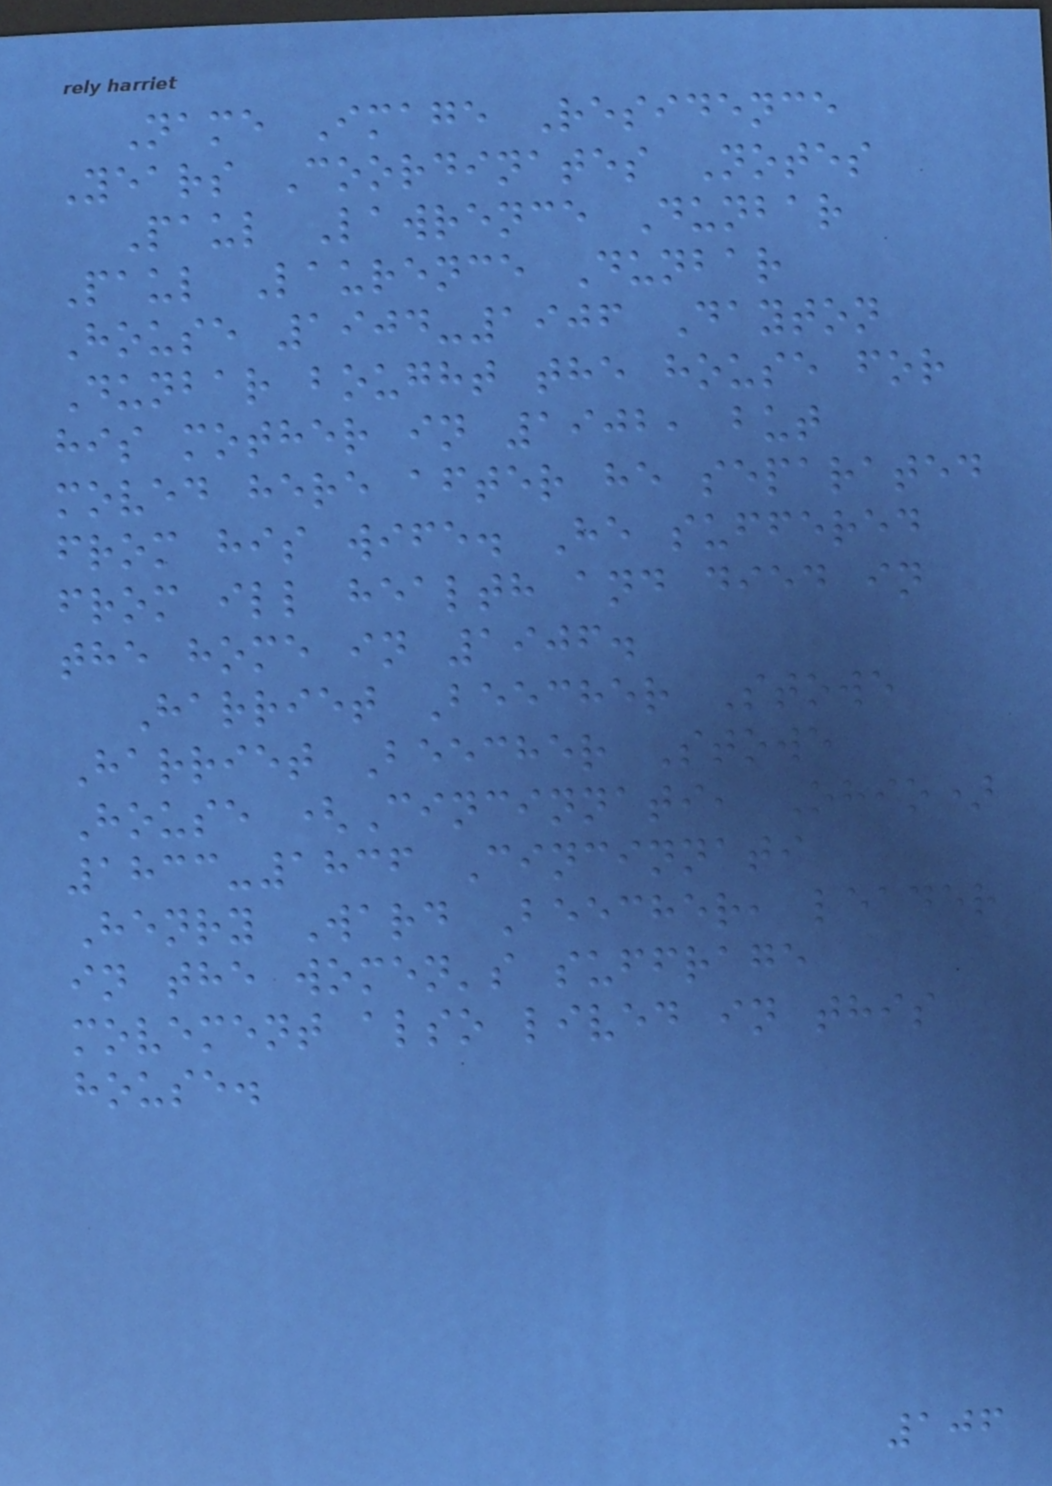Name Image Residence
Years Coordinates Notes
Paul Lawrence Dunbar
Paul Laurence Dunbar
House 1904-1906 Dayton
Dunbar bought the house for
his mother in 1902, but
moved here after he separated
from his wife. He suffered
from ill health and died in
the home in 1906.
Harriet Beecher Stowe
Harriet Beecher Stowe
House (Cincinnati, Ohio)
1833-1836 Cincinnati
Henry Ward Beecher, leader
in the women's suffrage
movement also lived in this
house.
106
